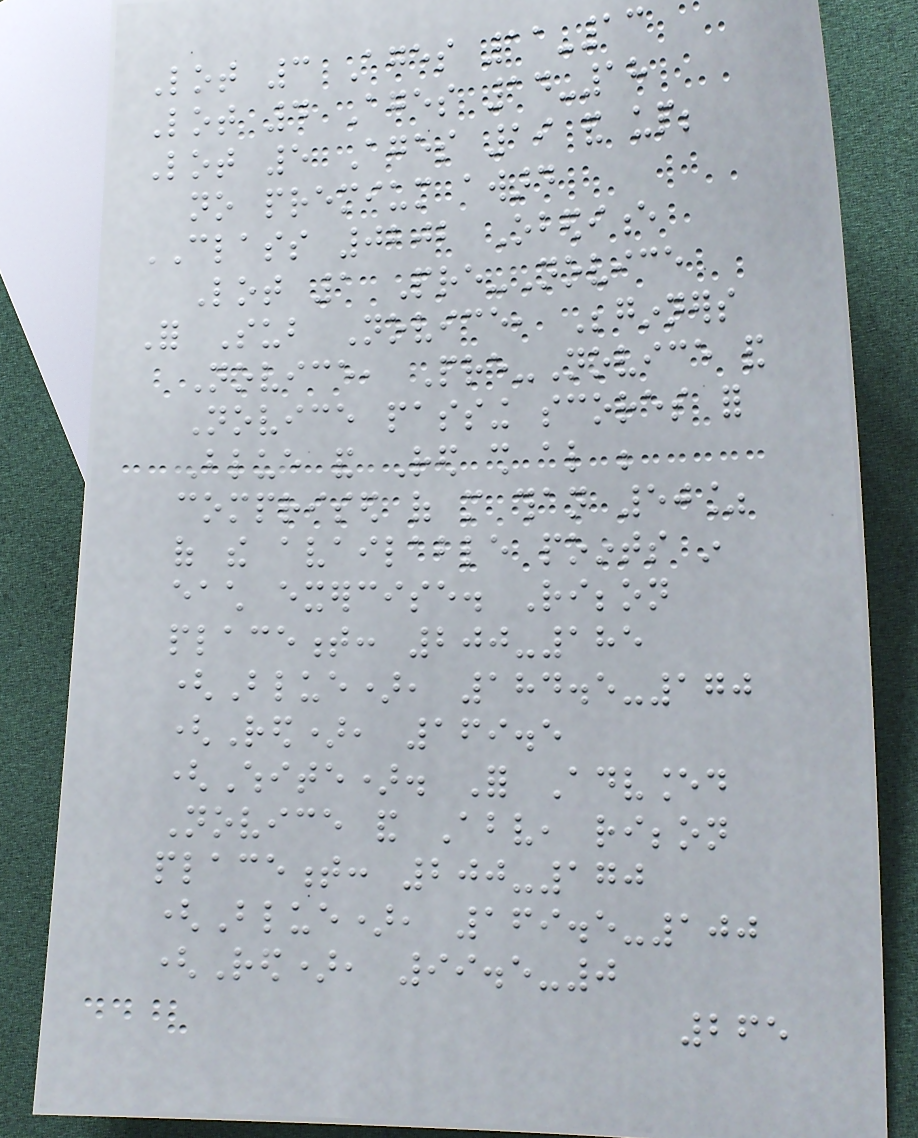Lot 3 Ages 11-13
Lot 4 Ages 14-18
Lot 5 Ages 19 and up;
no premium award
CLASS 0202 Obedience
Lot 1 Pre-Novice
For Sub Novice, Beginners
Novice, Pre-Novice and
Novice passing scores for
Blue and Red shall also be
comprised of more than 50%
of the available points in
each exercise. Ribbon
placement: 200-185
(Blue), 184.5-170
(Red), 169.5
(White). For Advanced
Novice and Above, ribbon
placement: 200-170
(Blue), 169.5-100
(Red), 99.5-0
265
